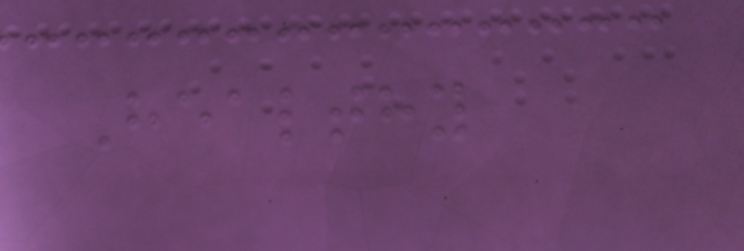Healthy
